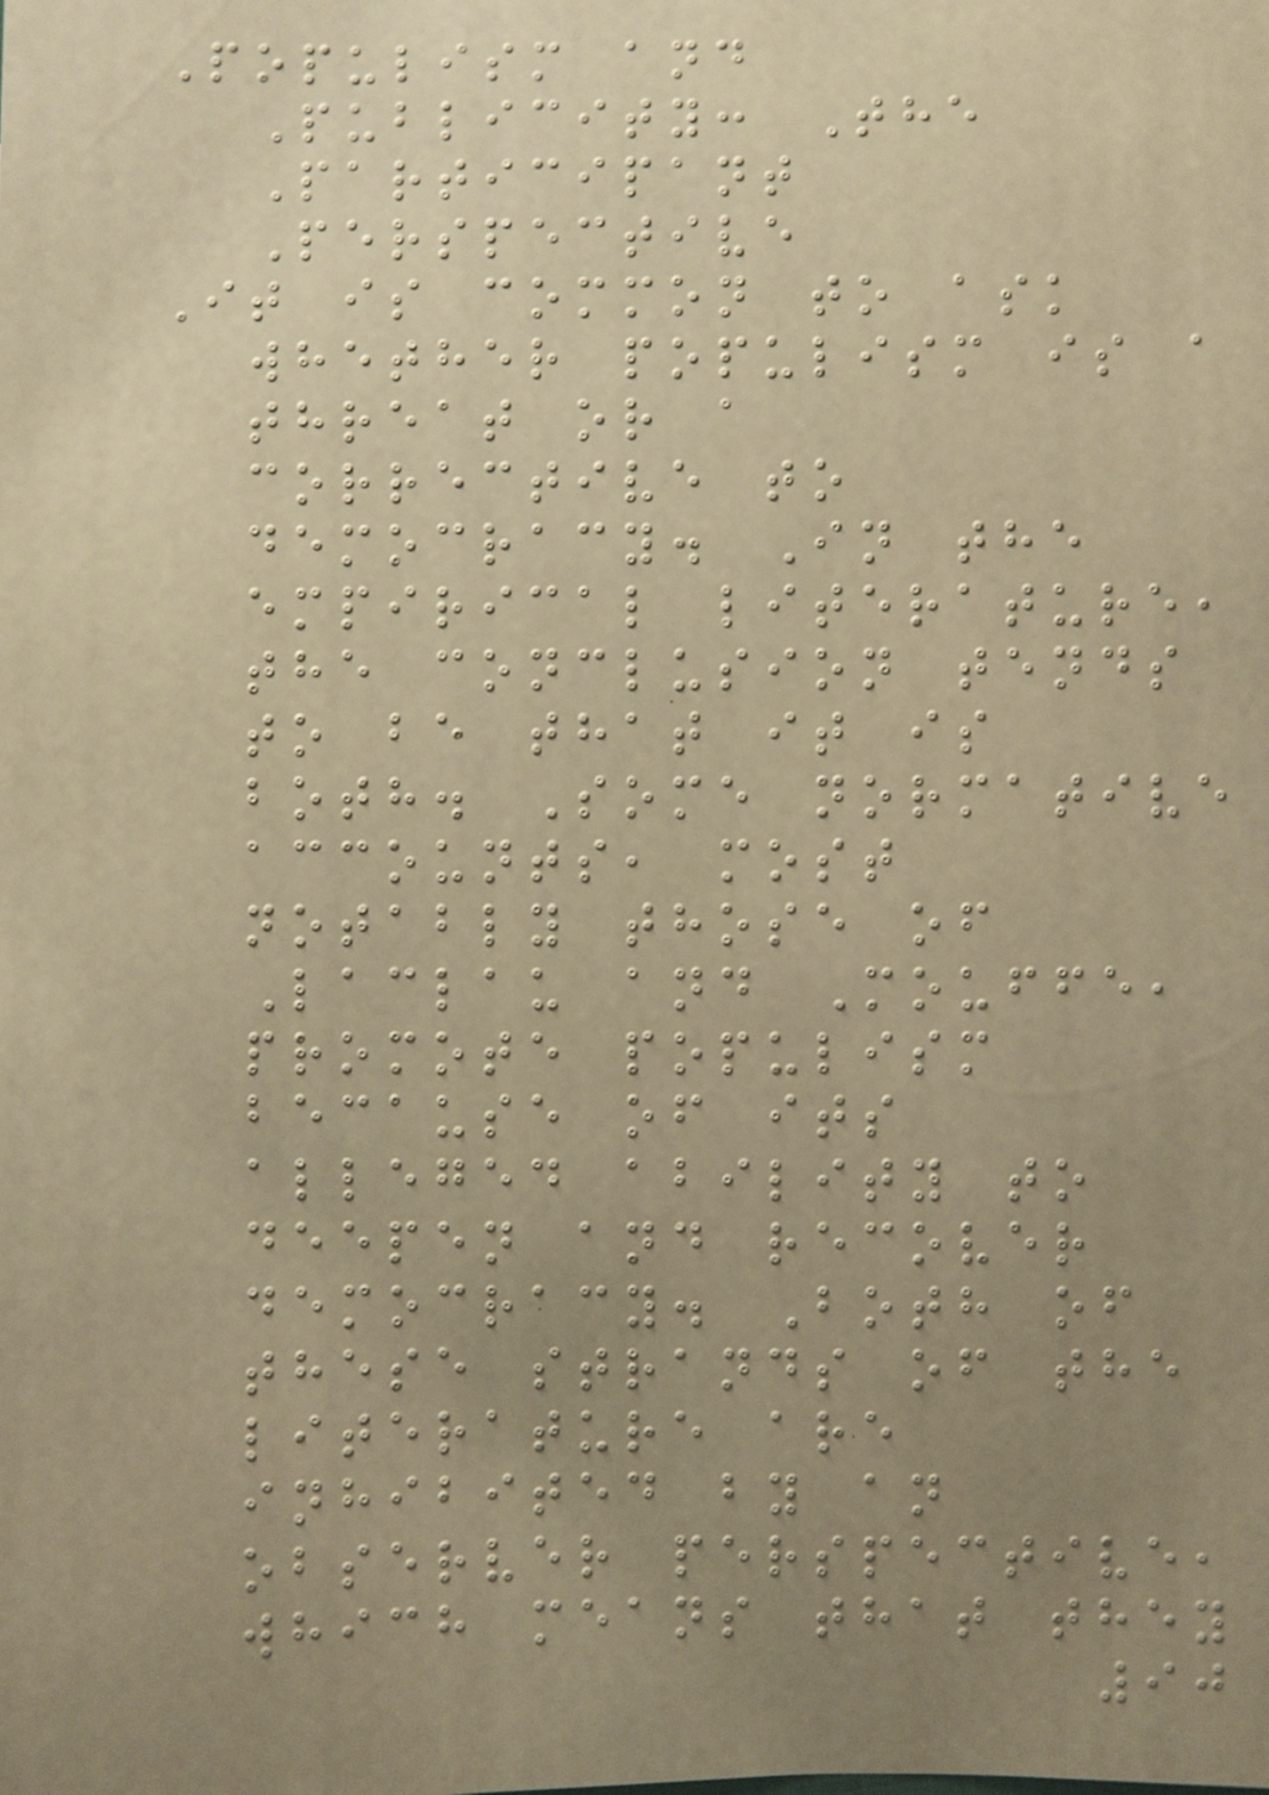Populism and
Publicity: The
Participant
Perspective
It is common to ask
whether populism is a
threat or a
corrective to
democracy. In the
empirical literature,
the conclusion tends
to be that it is
both. Some normative
accounts, most
notably those of
Laclau and Mouffe,
promote populism
because of its
alleged ability to
deepen and recover
democracy. Both of
these strands of the
literature are
inhibited by an
observer perspective,
which means that they
90
